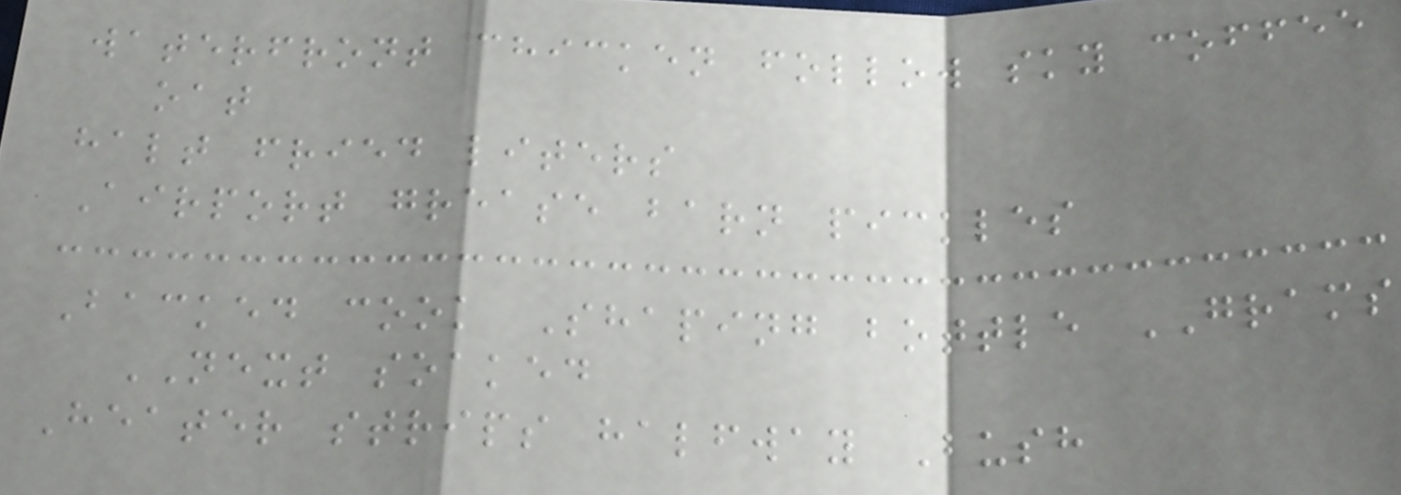waterfront chicken follow sky coffee
oat
halt fried liters
Airport grease barn pickles
Backed cook Shaping bottle GRAMS
NEXT soaked
Heater strips halfway Bush
